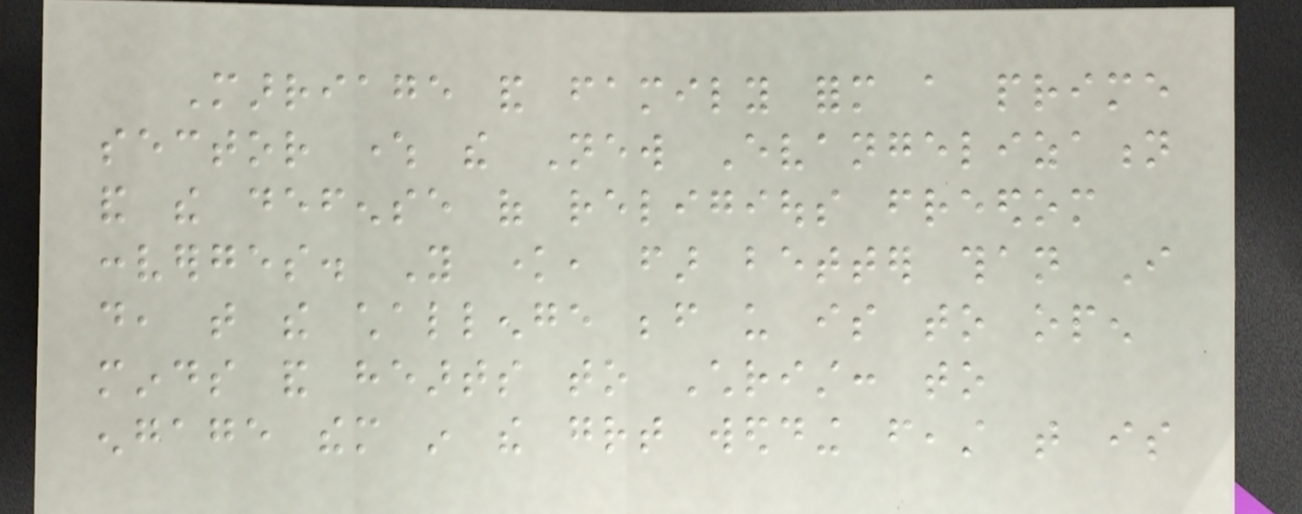Marriage and family form a prime
sector where the New Evangelization
and the defense of religious freedom
converges. You know, far better than I
do, that the challenge before us is to open
minds and hearts to Christ: to
engage them in the great wedding feast that is
